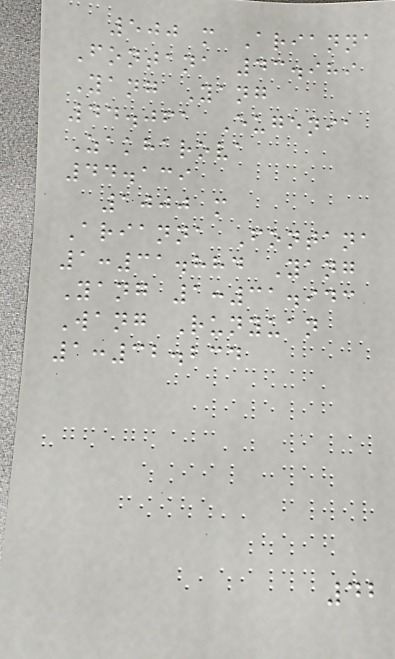500 m Arianna
Fontana 43.989
Yang Yang
44.061 Eugenia
Zakharova
44.139
1000 m
Arianna Fontana
1:31.884 Yang
Yang 1:31.943
Wang Runyuan
1:32.234
42
